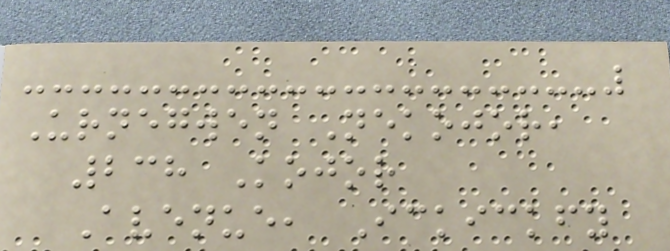Urnegwen Nekojor,
238 Kojor
Avenue, Ickickfy
